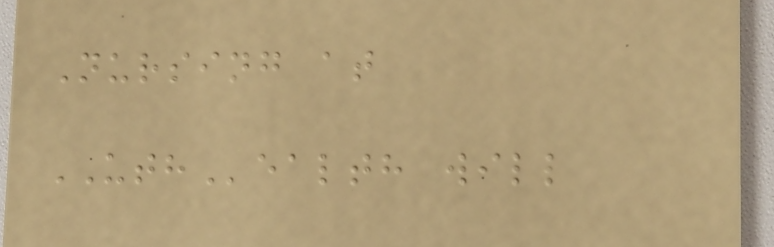Nursing at
UTHealth will
